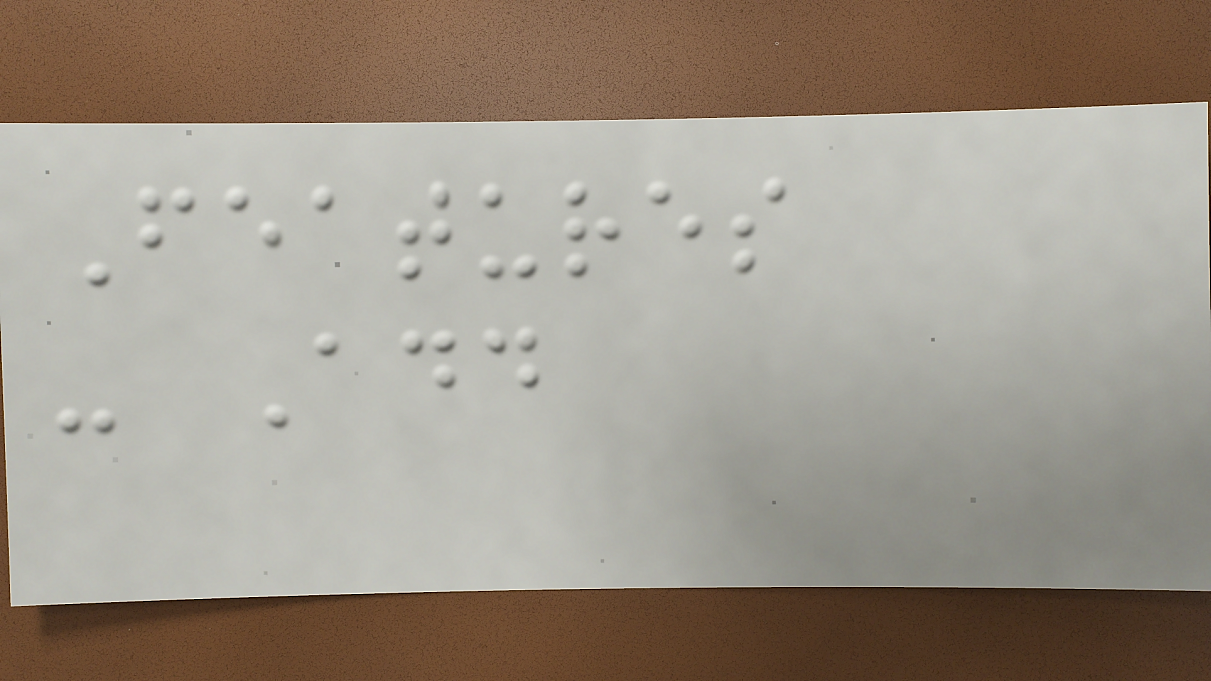Features
- Add
